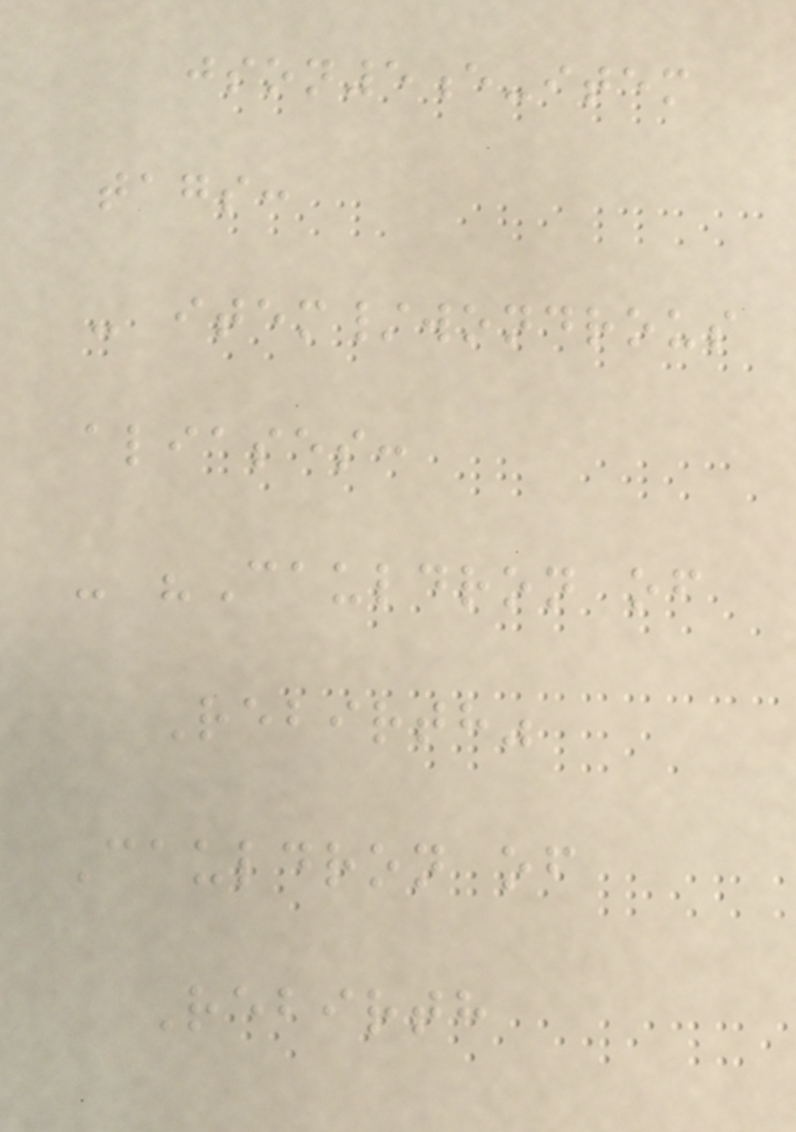json5e-item
tags:
- item/wondrous
aliases:
- "Cauldron of
Rebirth"
Cauldron of
Rebirth
